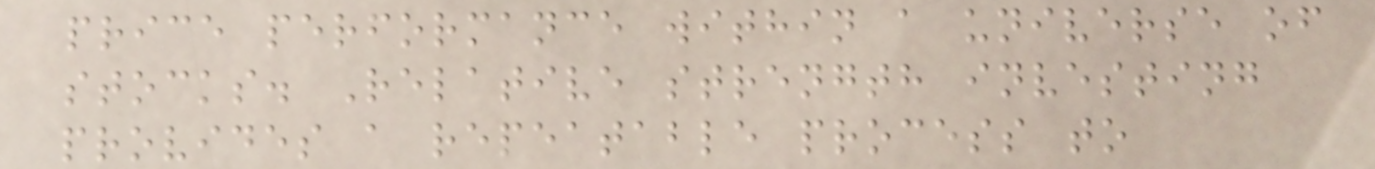price performance within a universe of
stocks. Relative strength investing
provides a repeatable process to
